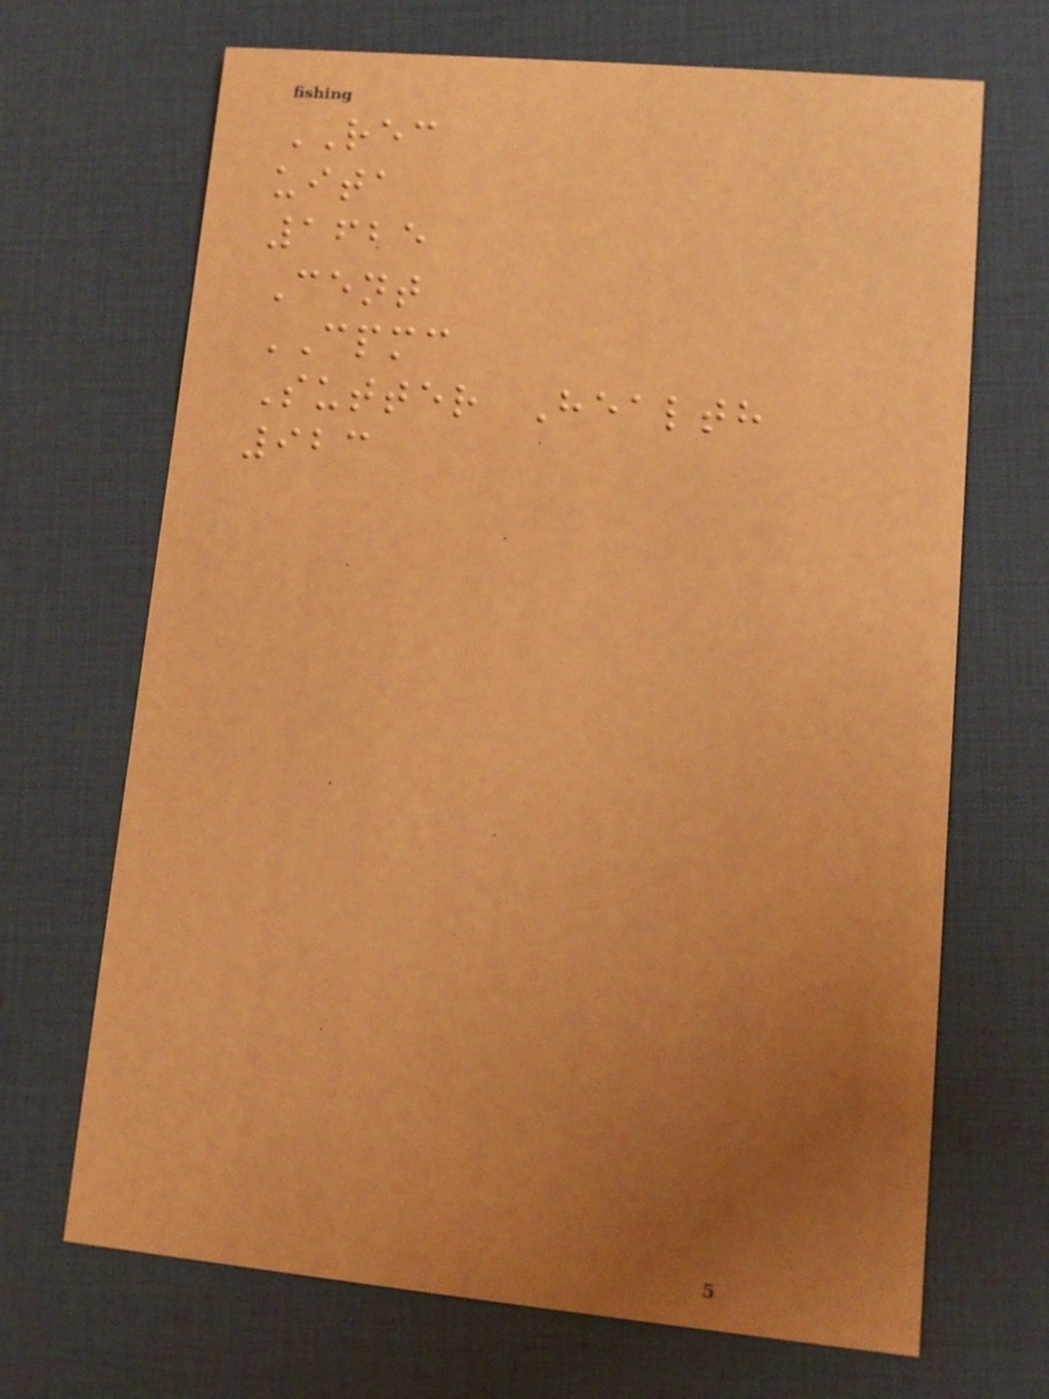REC
uita
1625
Cent
CPMC
Sutter Health
923
